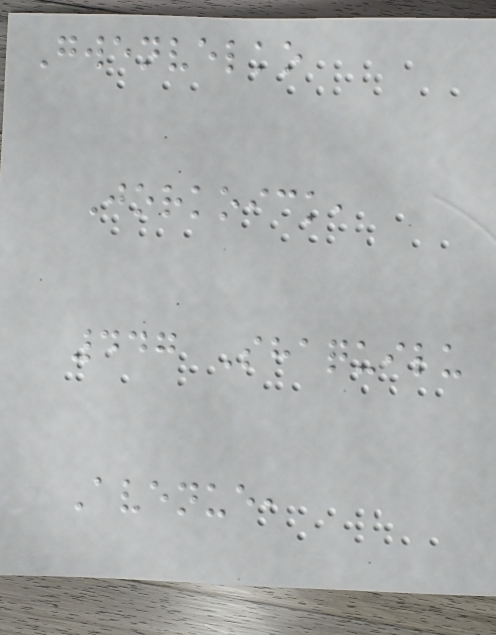Gwenvelko
Jorkoick,
447 Shaquilu
Avenue,
